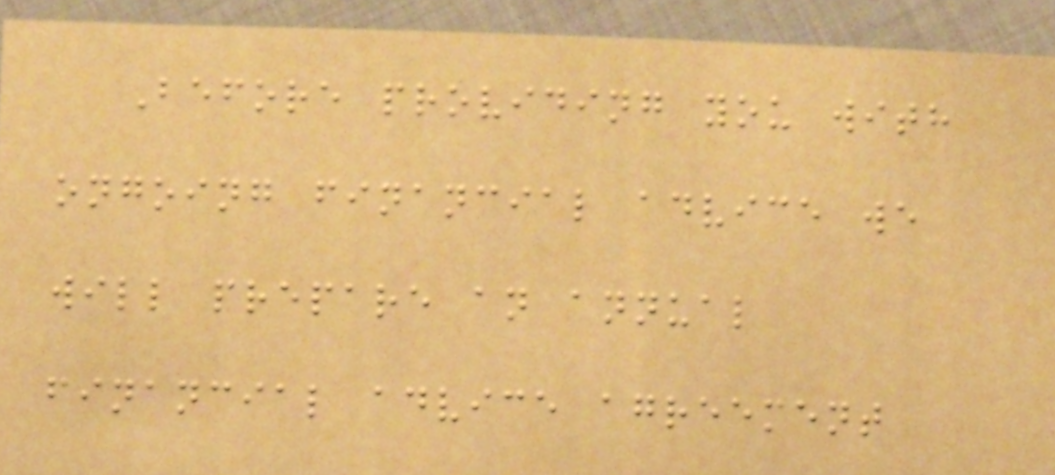Before providing you with
ongoing financial advice we
will prepare an annual
financial advice agreement
